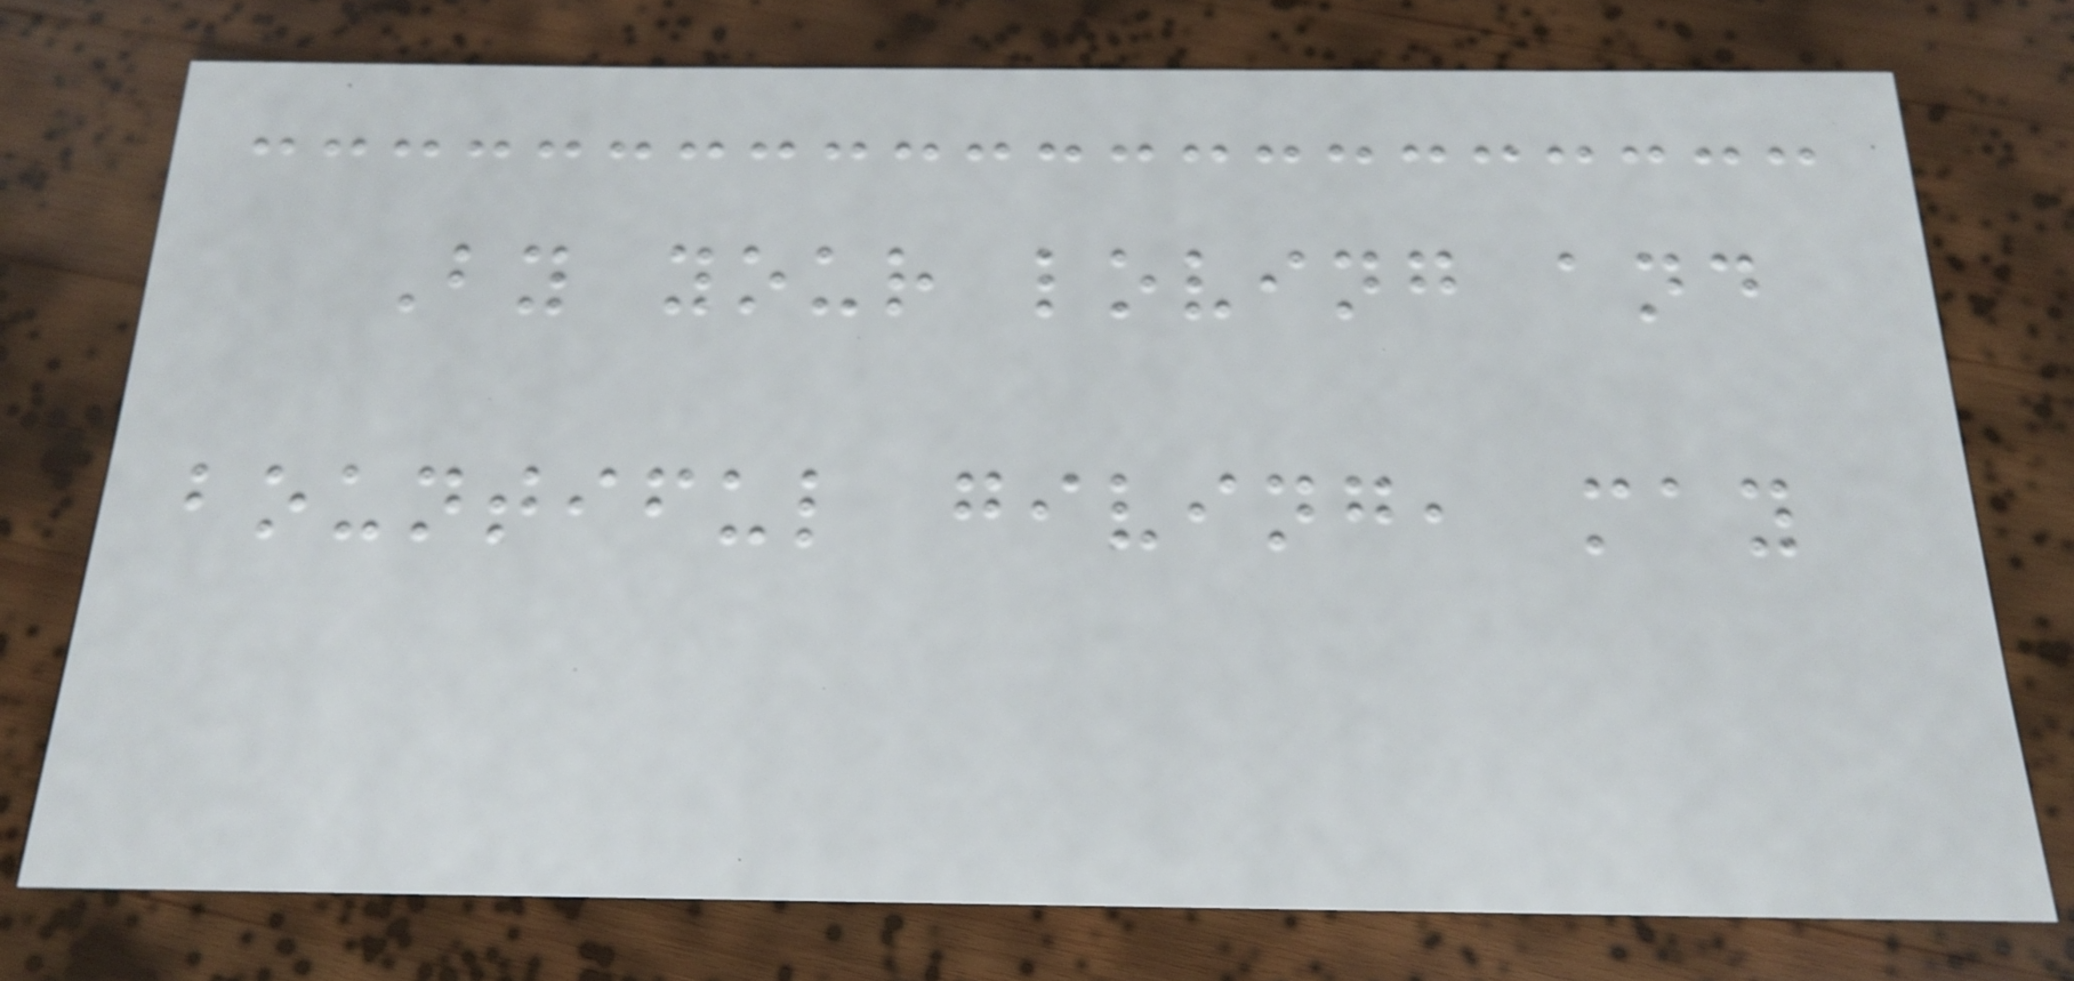By your loving and
bountiful giving, may
